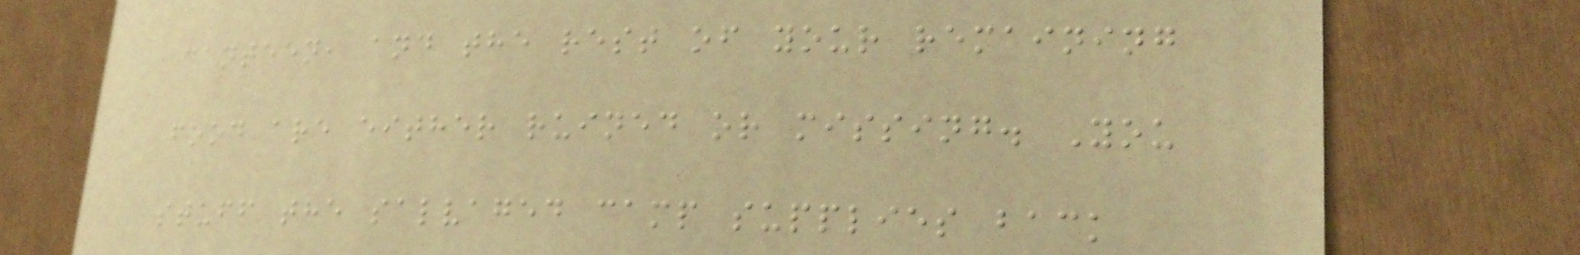canteen, and the rest of your remaining
food are either ruined or missing. You
stuff the salvaged camp supplies back
